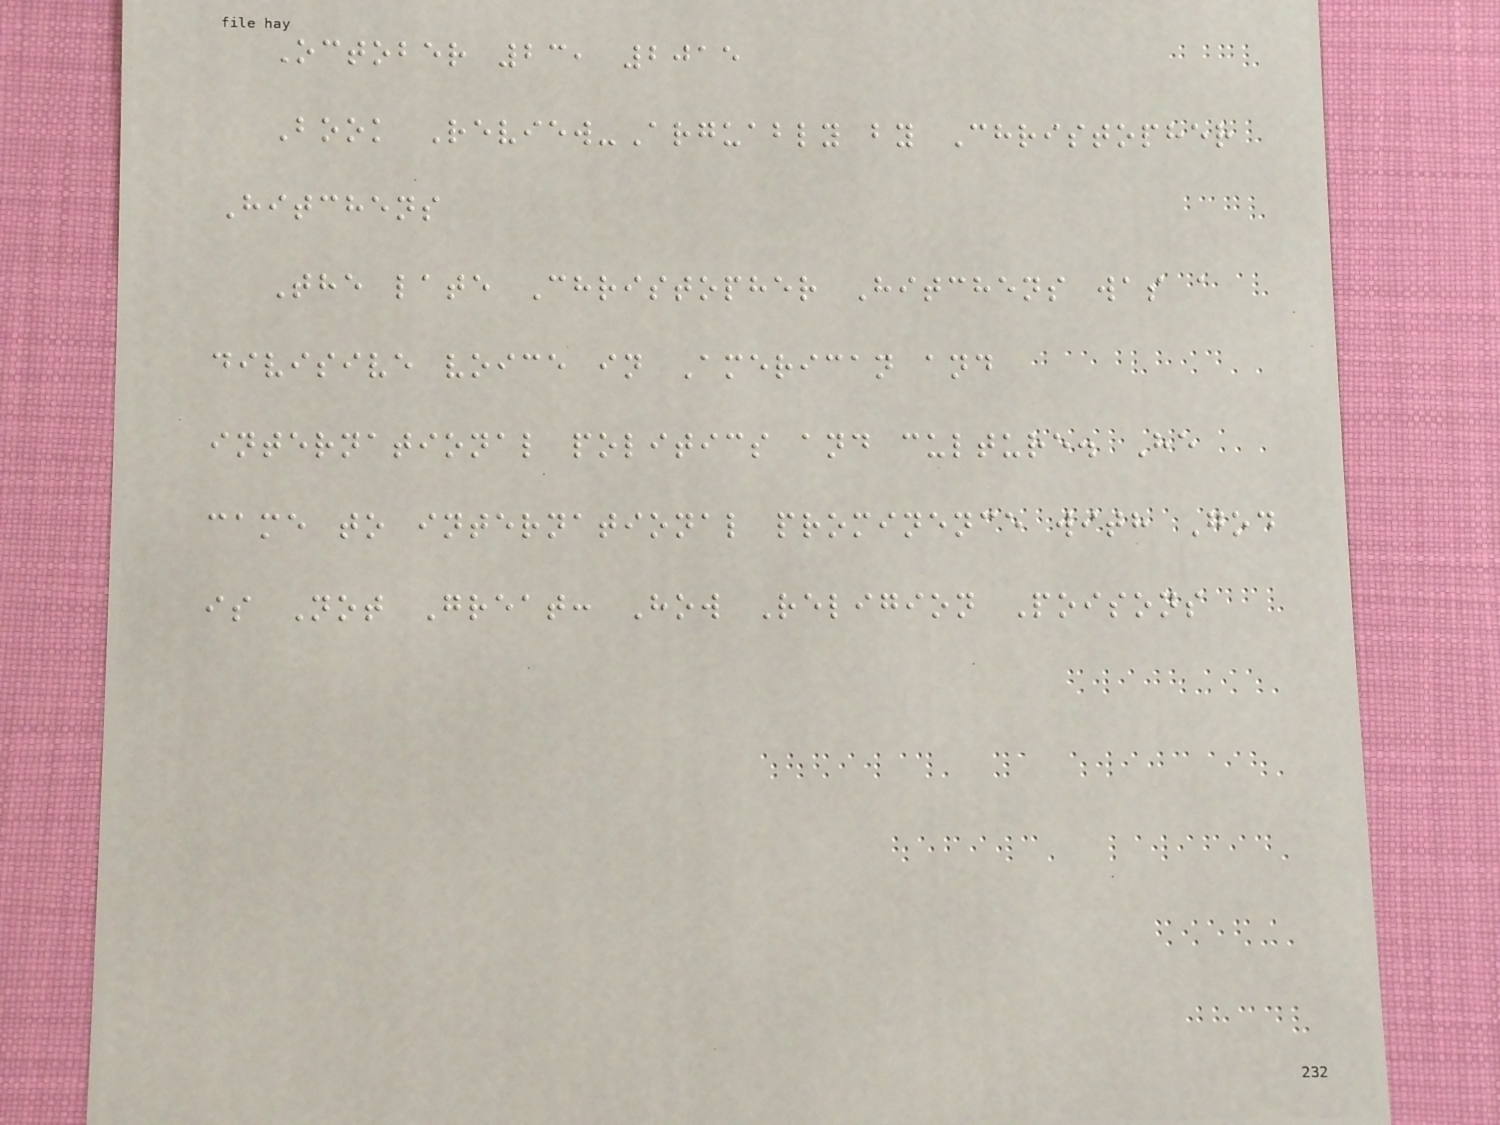October 23, 2015
Book Review-Arguably by Christopher
Hitchens
The late Christopher Hitchens was a
divisive voice in American and
international politics and culture. He
came to international prominence with God
is Not Great: How Religion Poisons
